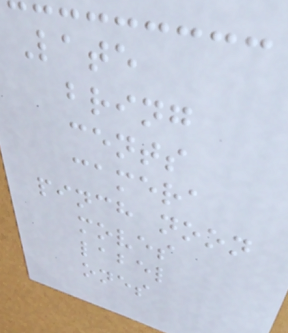Late
bring
cents
camera
pinch noon
moves
label
ones
